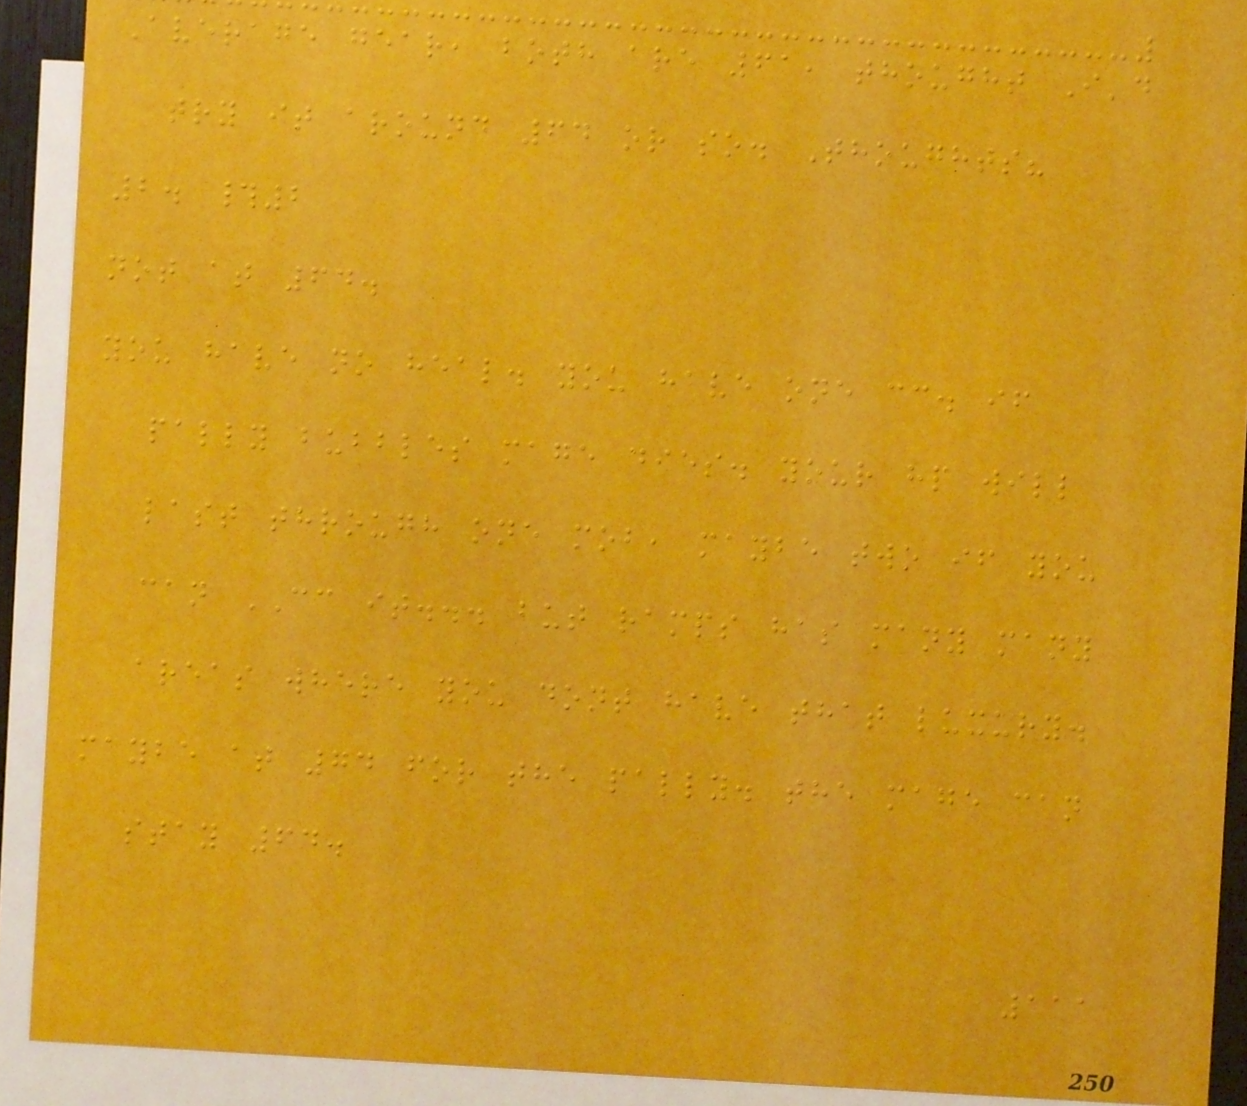Average gear, both are 61, thought I'd
try it around 64 or so. Thoughts?
2. #2
not at 64.
you have no heal. you have one cc. if
pally bubbles mage dies. your hp will
last through one mob, maybe two if you
can CC it... but ramps has many many
areas where you dont have that luxury.
maybe at 74 for the pally. the mage can
stay 64.
111
